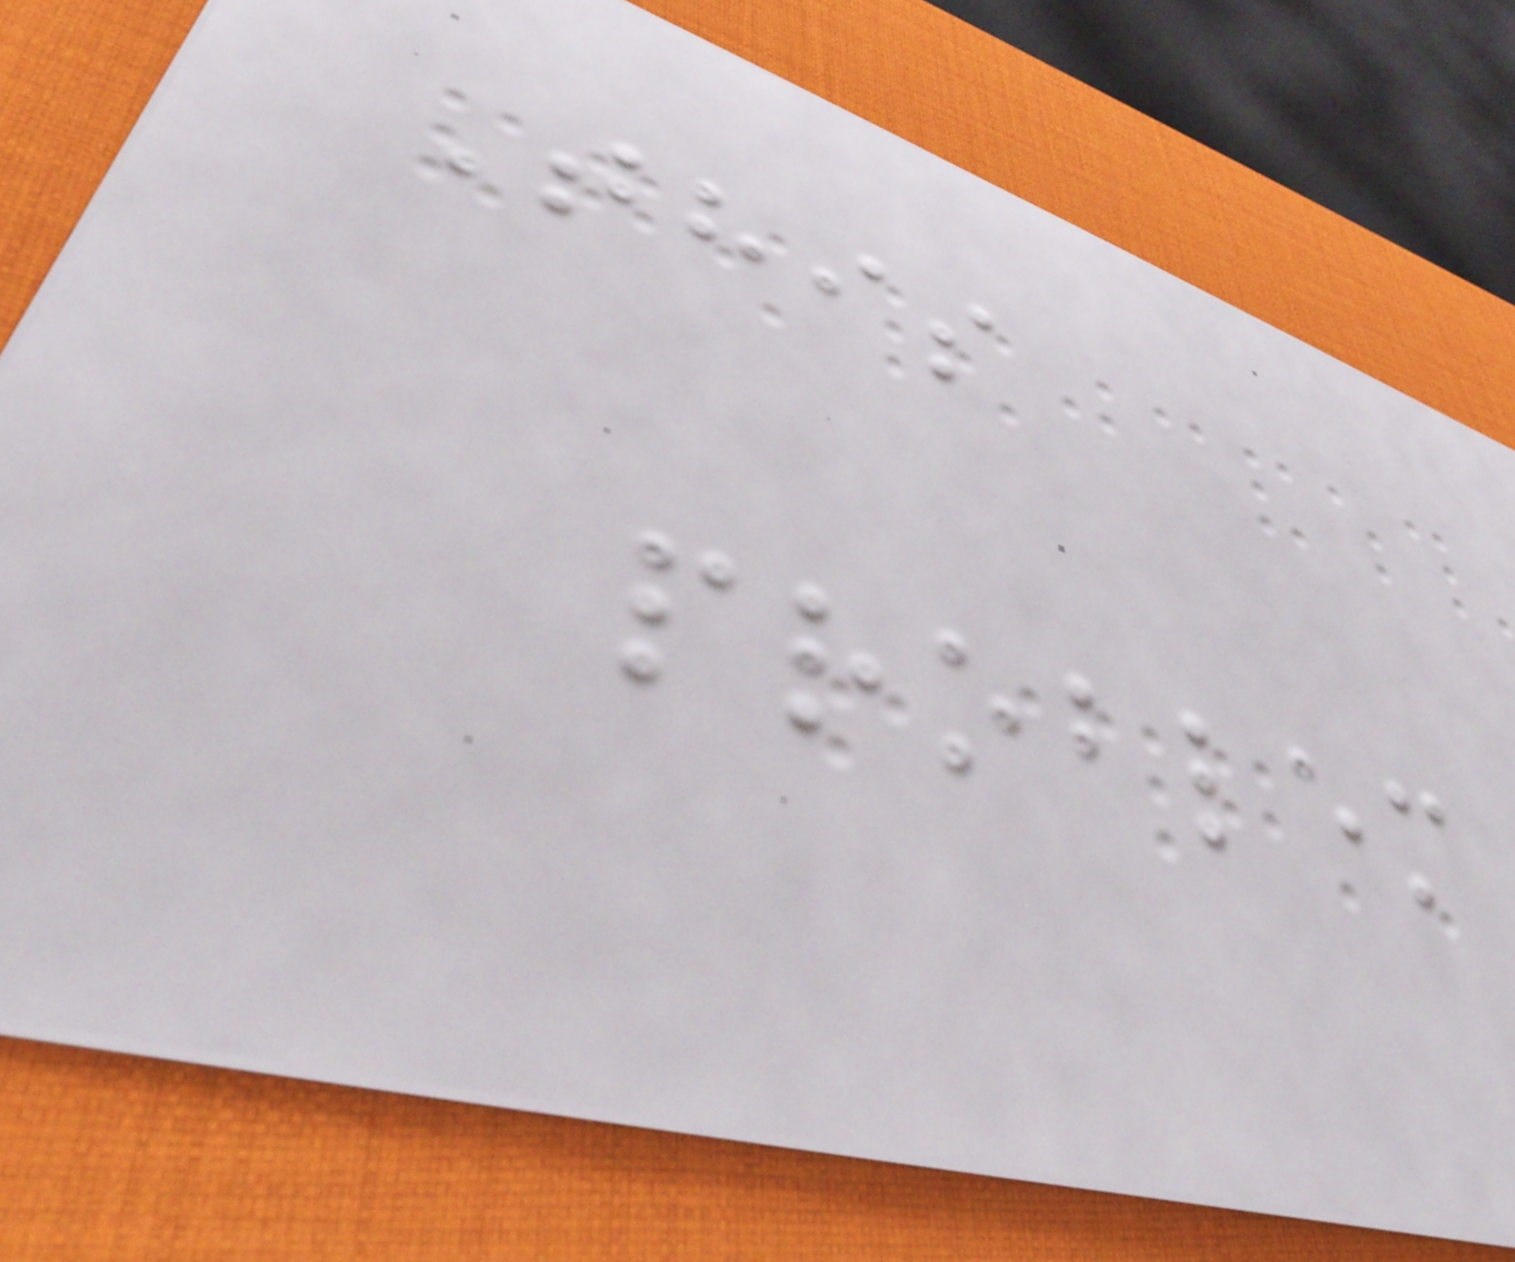This
problem
